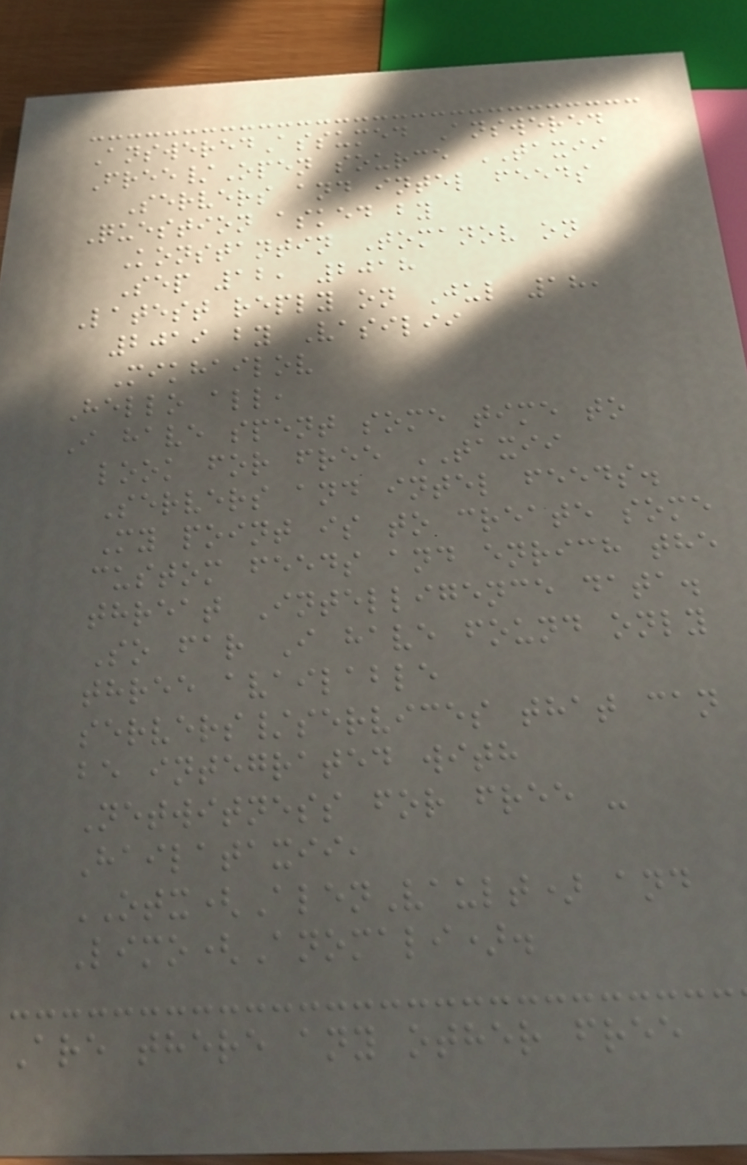AnsweredAssumed Answered
Free/Open source TAXII
Servers and intel feeds
Question asked by
Konstantin Tomanov on
Sep 12, 2018
Latest reply on Jul 18,
2019 by Vasilii
Mikhailov
Hello all,
I have spent some time to
look for free TAXII
Servers and intel feeds.
My point is to create some
custom feeds and enrich the
threat Intelligence data.
So far I have found only
three available
servers/services that can
be integrated with
Netwitness for free -
Hailataxii,
OTX(AlenVault) and
Limo(Anomali).
Are there any other free
